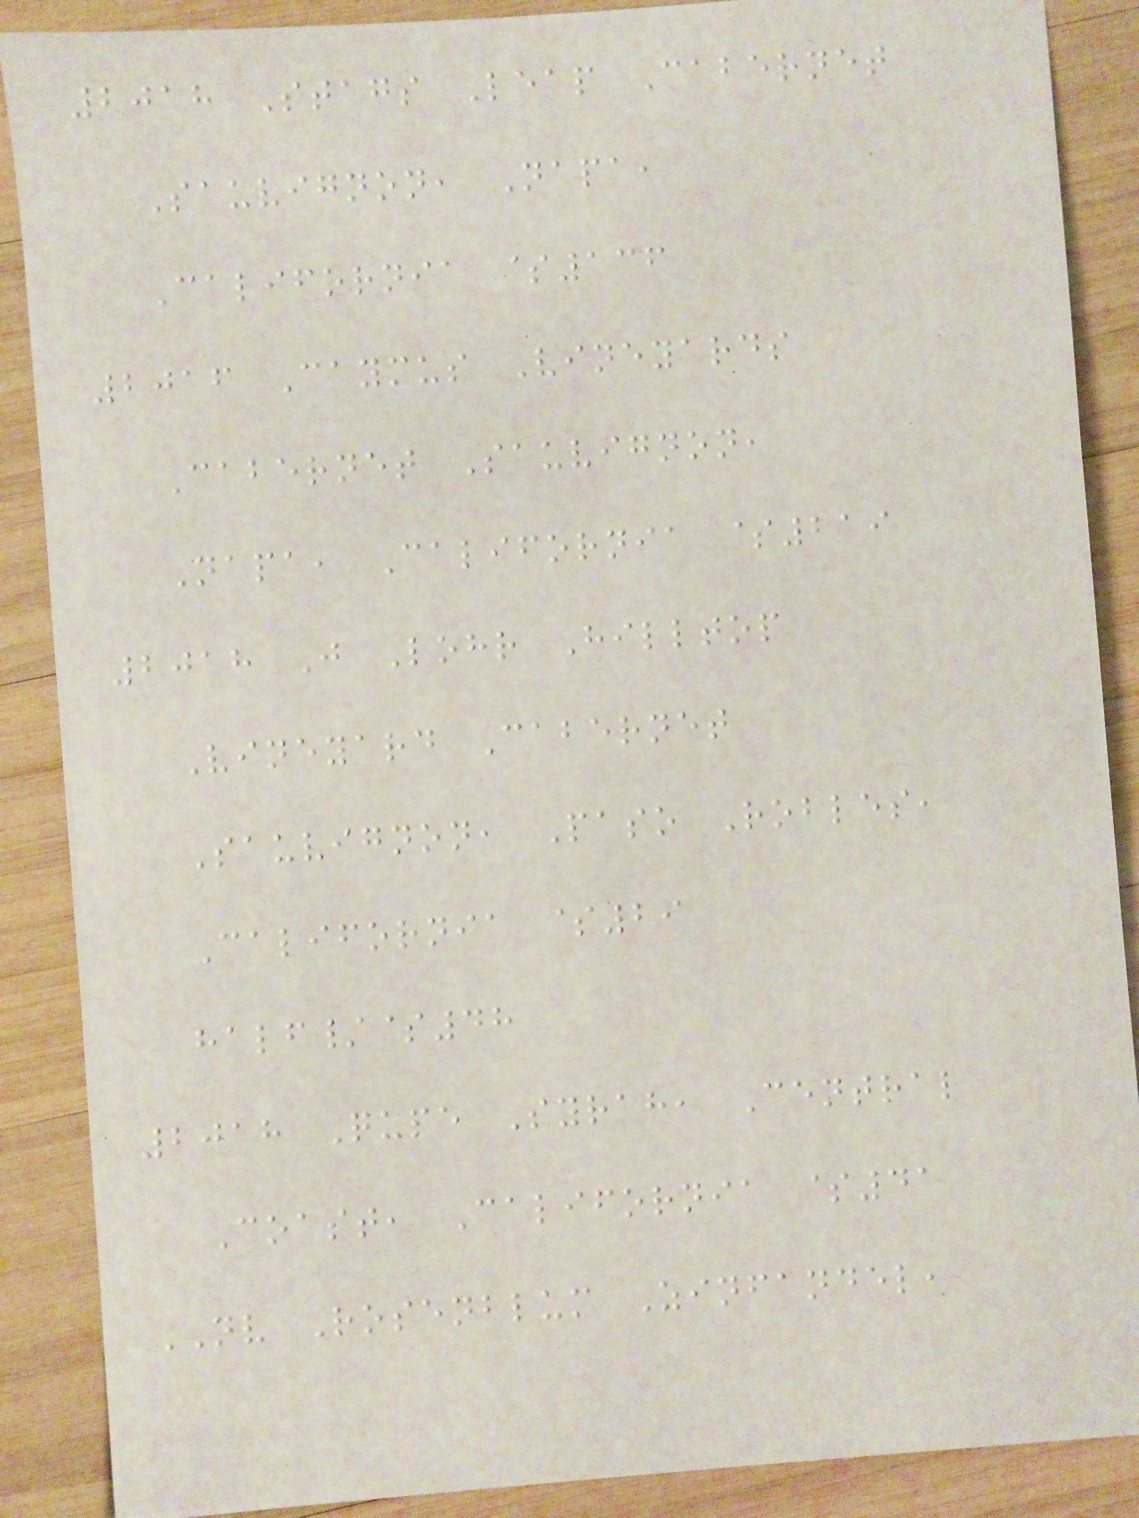2018 Stags Leap Cabernet
Sauvignon, Napa,
California $136
2016 Caymus Vineyards
Cabernet Sauvignon,
Napa, California $219
2018 J Lohr Hilltop
Vineyard Cabernet
Sauvignon, Paso Robles,
California $29
half/$48
2018 Qupe Syrah, Central
Coast, California $41
NV Rosenblum Zinfandel,
